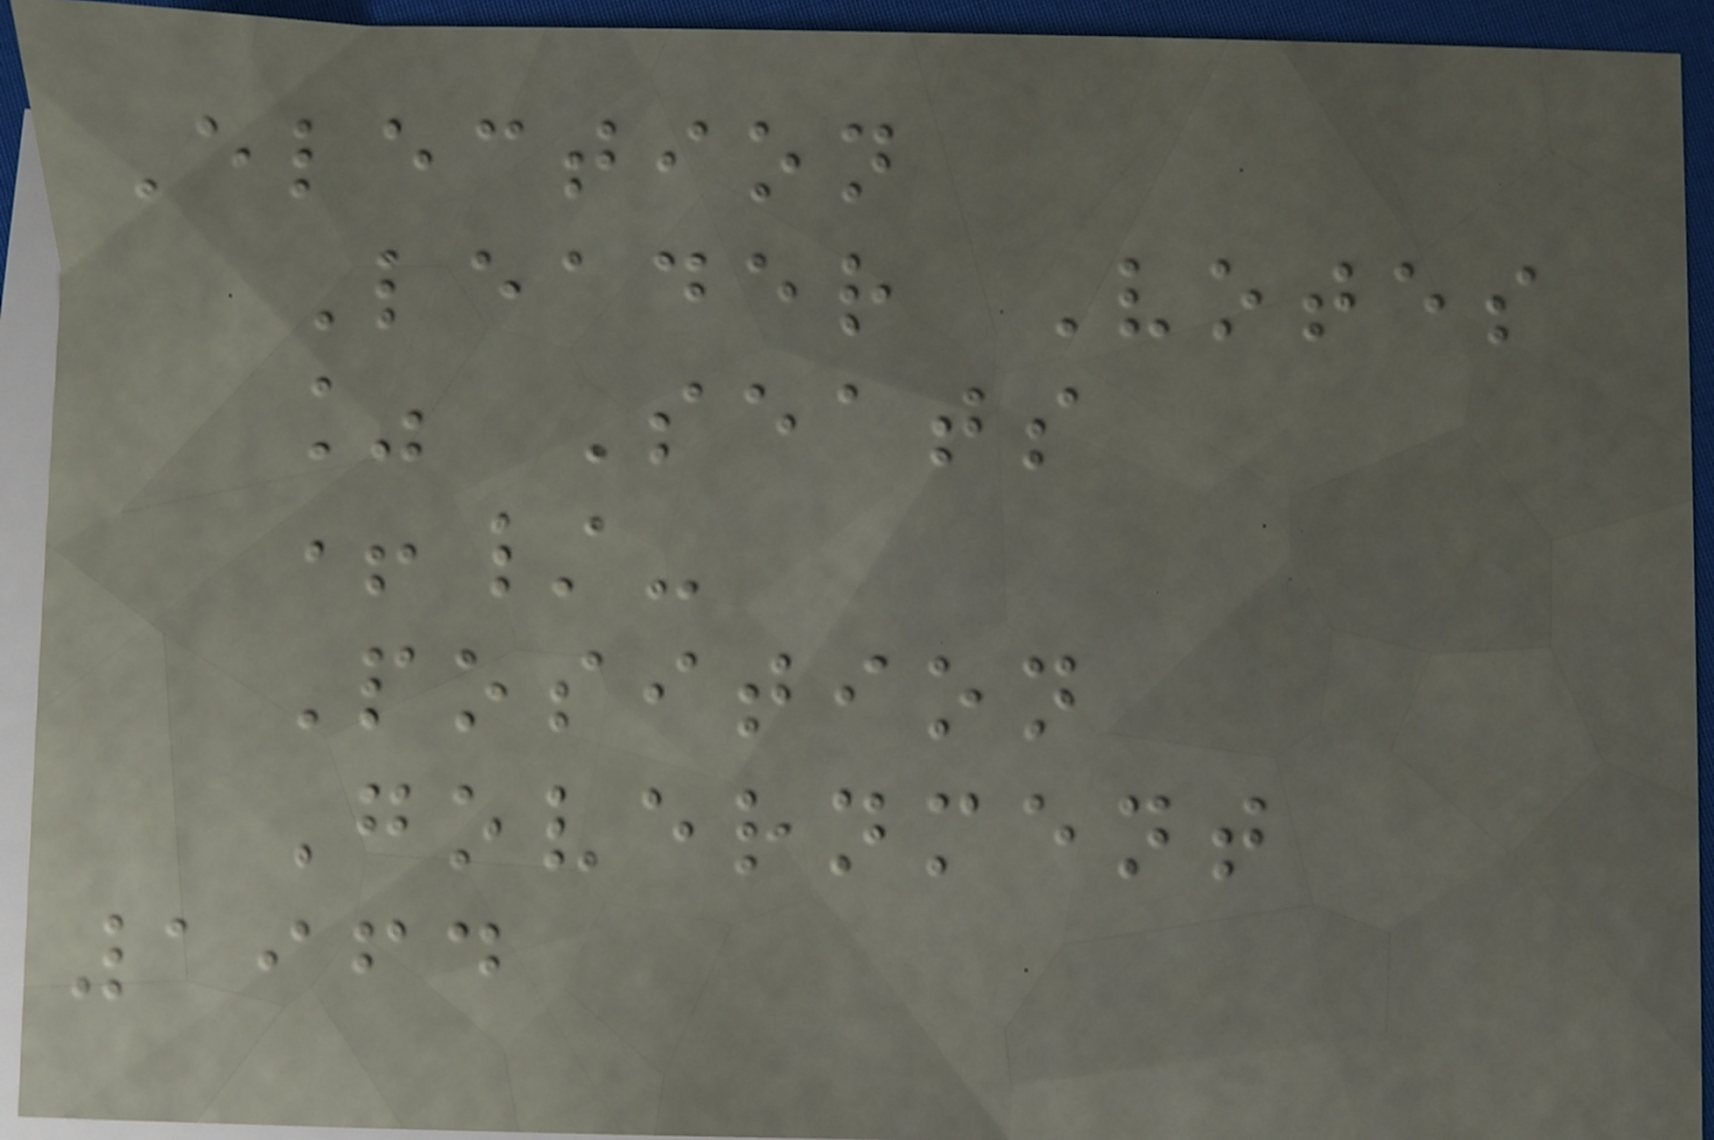Election
Leader Votes
% Seats
+/-
Position
Government
1964
